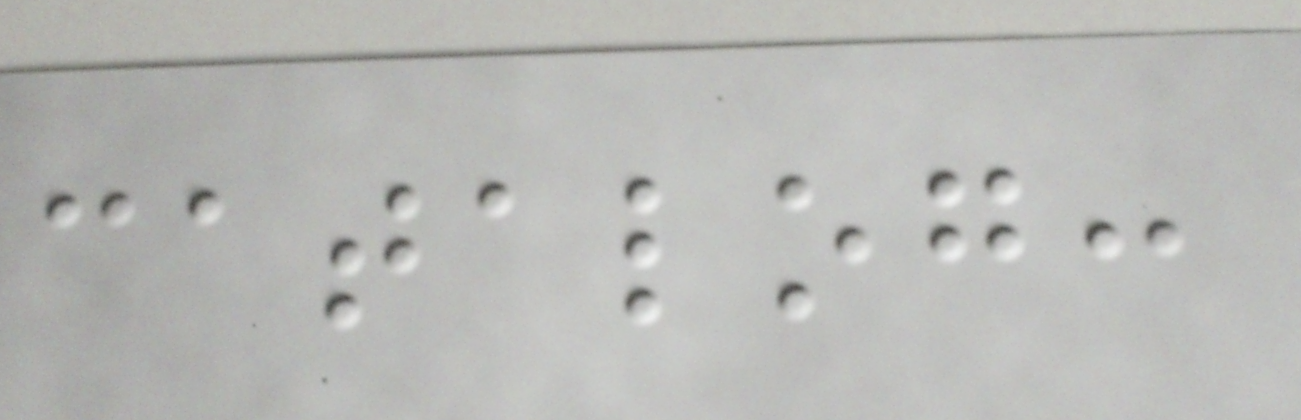catalog:
